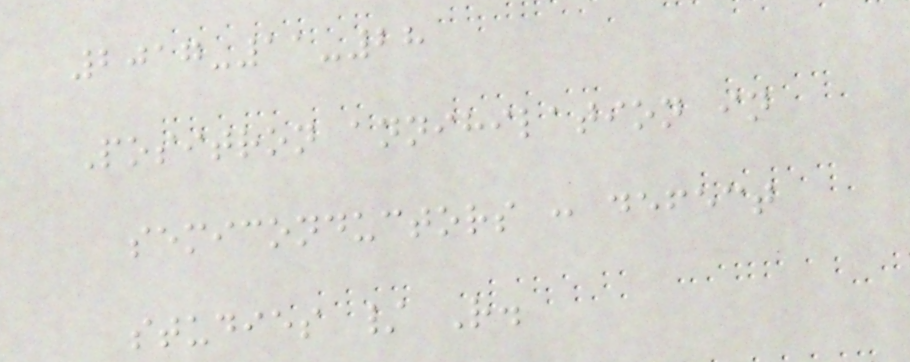2017-11-28
Positron annihilation in
semiconductors : defect
studies / R.
